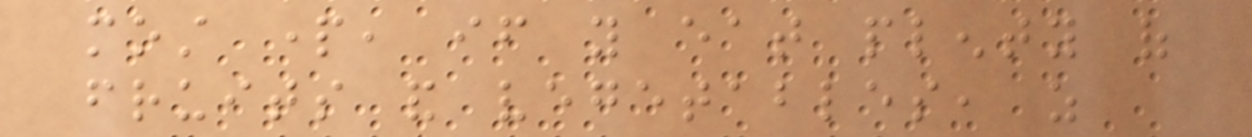most part, if you eat plenty of
fruits and vegetables, as
